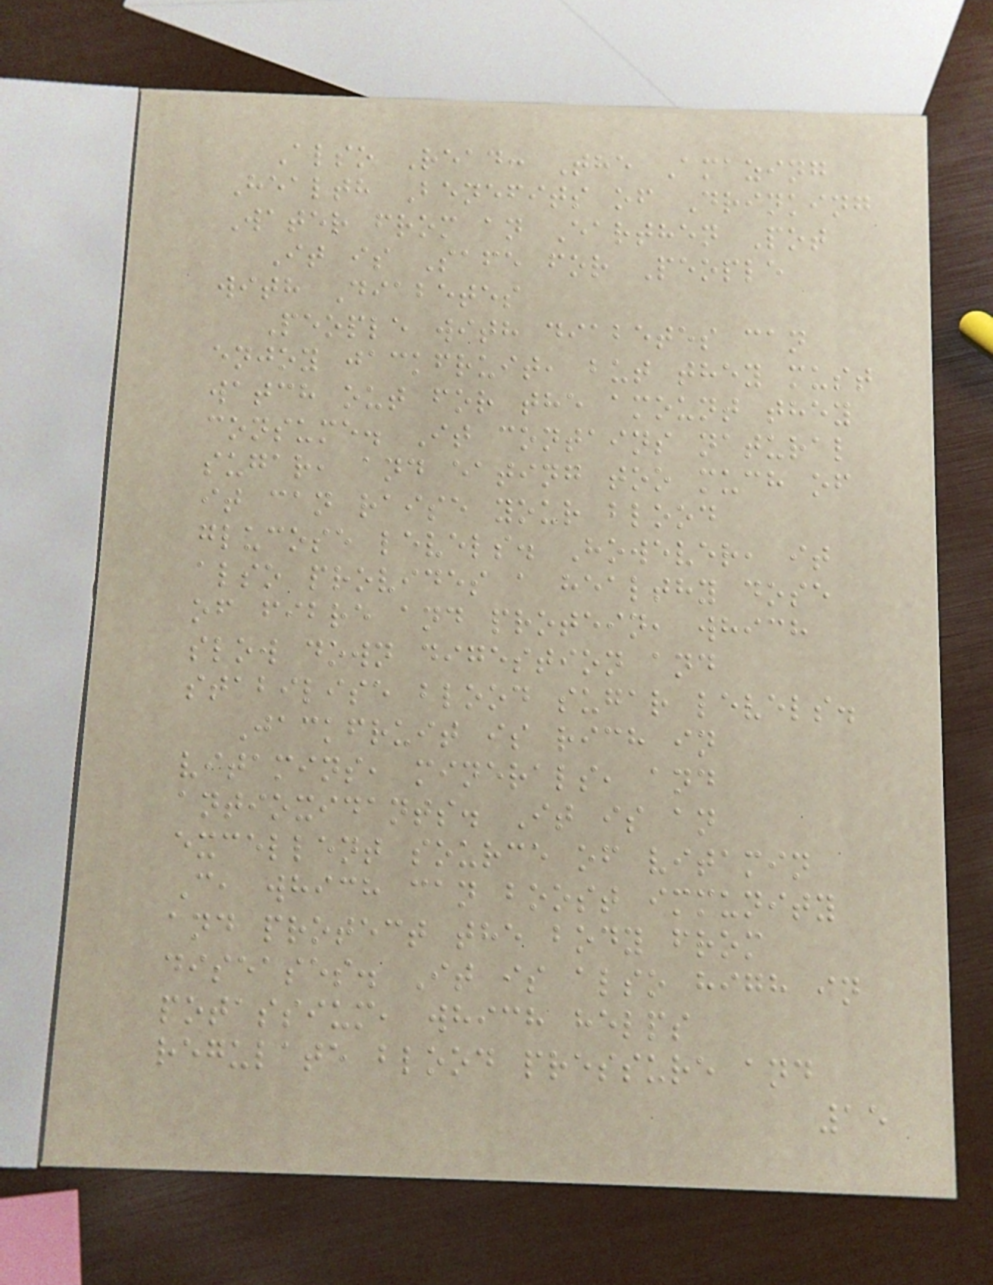Also Read: The Amazing
Health Benefits of Drinking
Water from an Earthen Pot
It is Safe for People
with Diabetes
People with diabetes can
enjoy jackfruit, but they must
watch out for the amount they
consume. It contains natural
sugar, and eating too much of
it can raise your blood
glucose levels. However, it
also provides a healthy dose
of fibre and protein, which
slow down digestion and
stabilise blood sugar levels.
Jackfruit is rich in
vitamins, minerals, and
antioxidants. It is an
excellent source of vitamin
C, which can boost immunity
and protect the body from
diseases. It is also high in
potassium, which helps
regulate blood pressure and
15
